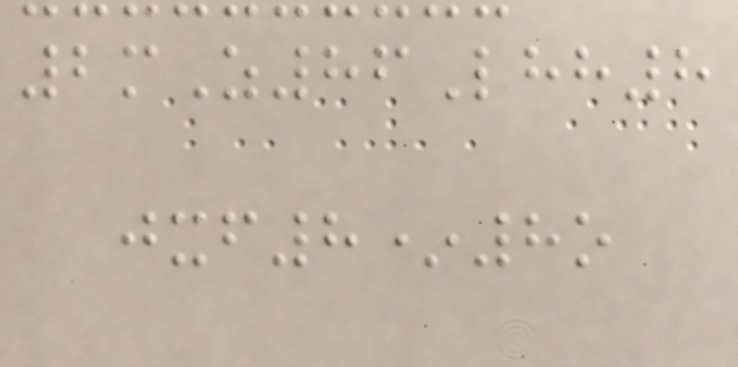2mZ86Lhh8
jxf8*8o
